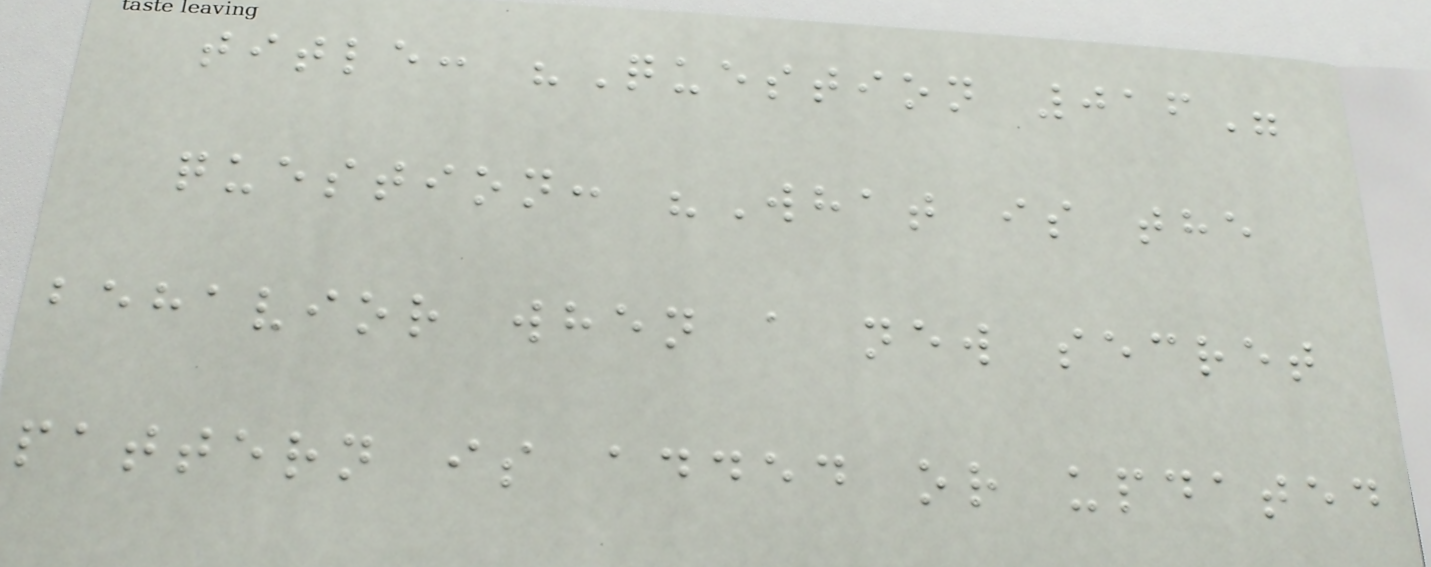title: "Question 016"
question: "What is the
behavior when a new secret
pattern is added or updated
